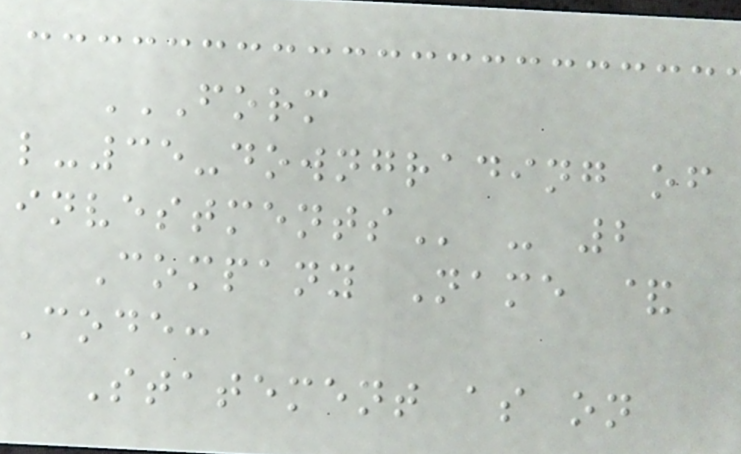FORM
L-35-DOWNGRADING OF
INVESTMENTS - 2
Company Name &
Code:
Statement as on
